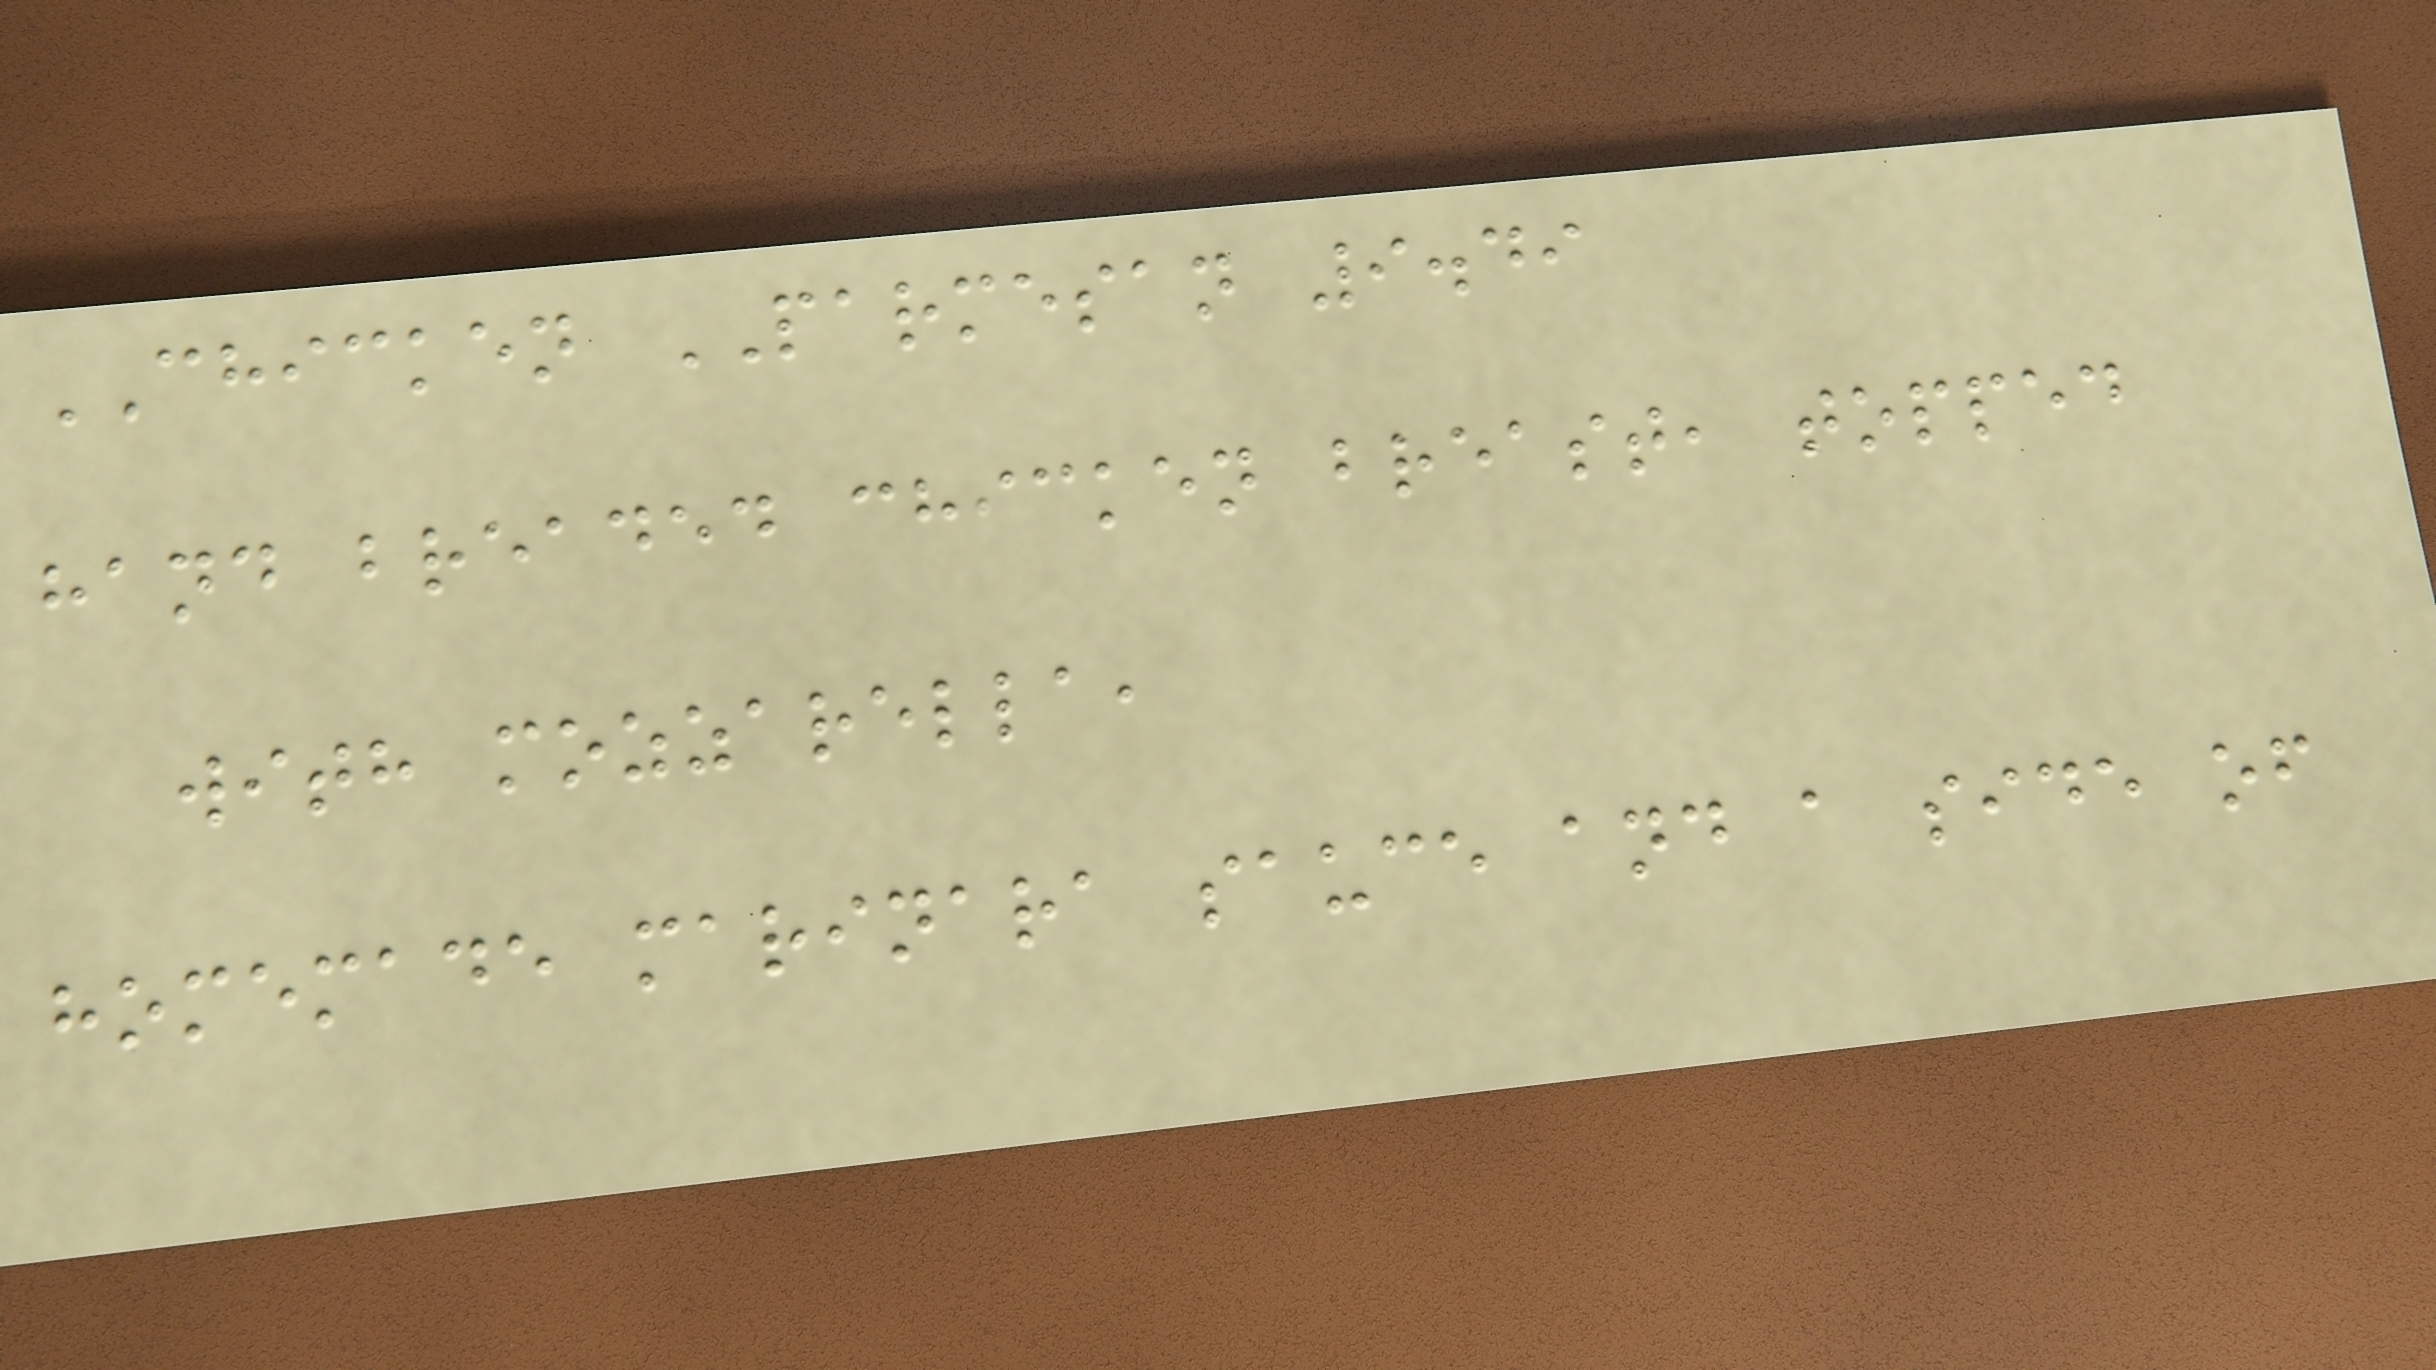CHICKEN PARMESAN 9.49
hand breaded chicken breast, topped
with mozzarella,
homemade marinara sauce and a side of
